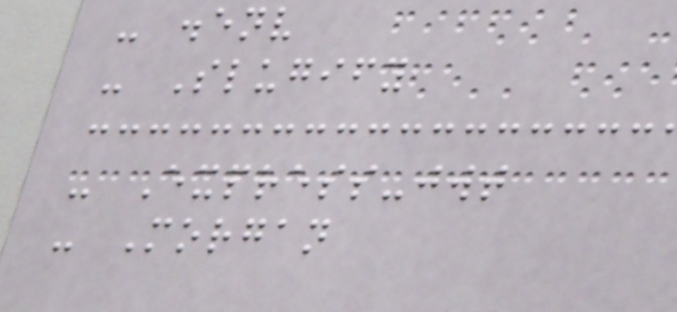- .env
- Slugify
- Express-jwt
- Morgan
